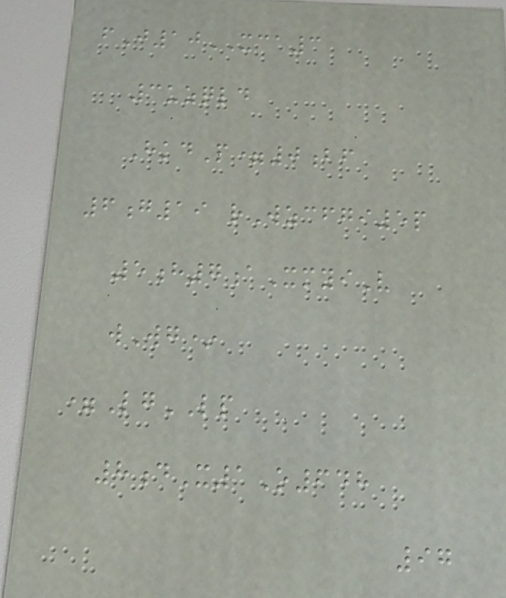fJ10XCA3
3uzqld
HkdP=0bf
6g19 rWzcfgi5p
5h7aXmyiV
wWg*
=LgLP
8dX1O648
97
